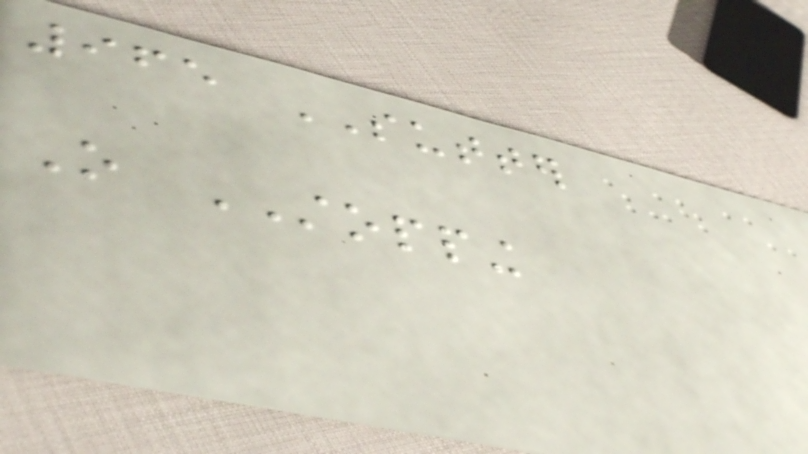965 SUTTER
O STOPPING
